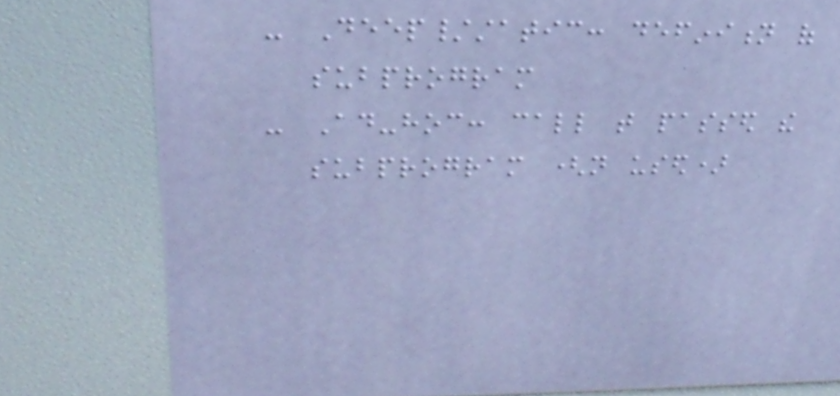- Deep/static: definition of
subprogram
- Ad-hoc: call that passed the
subprogram (not used)
